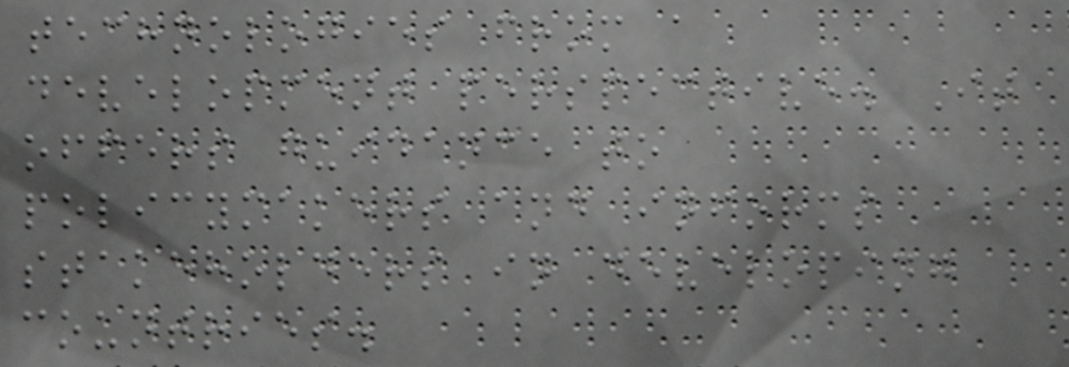technologies from a
development perspective. It
offers guidance to
policymakers and informs
stakeholders in developing
countries.
